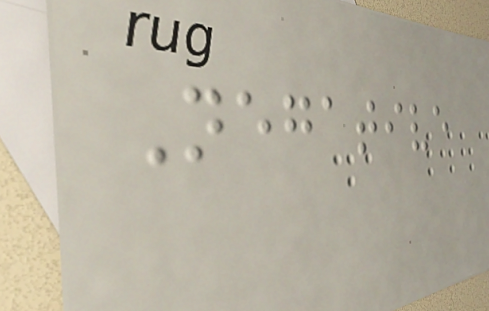Negative
